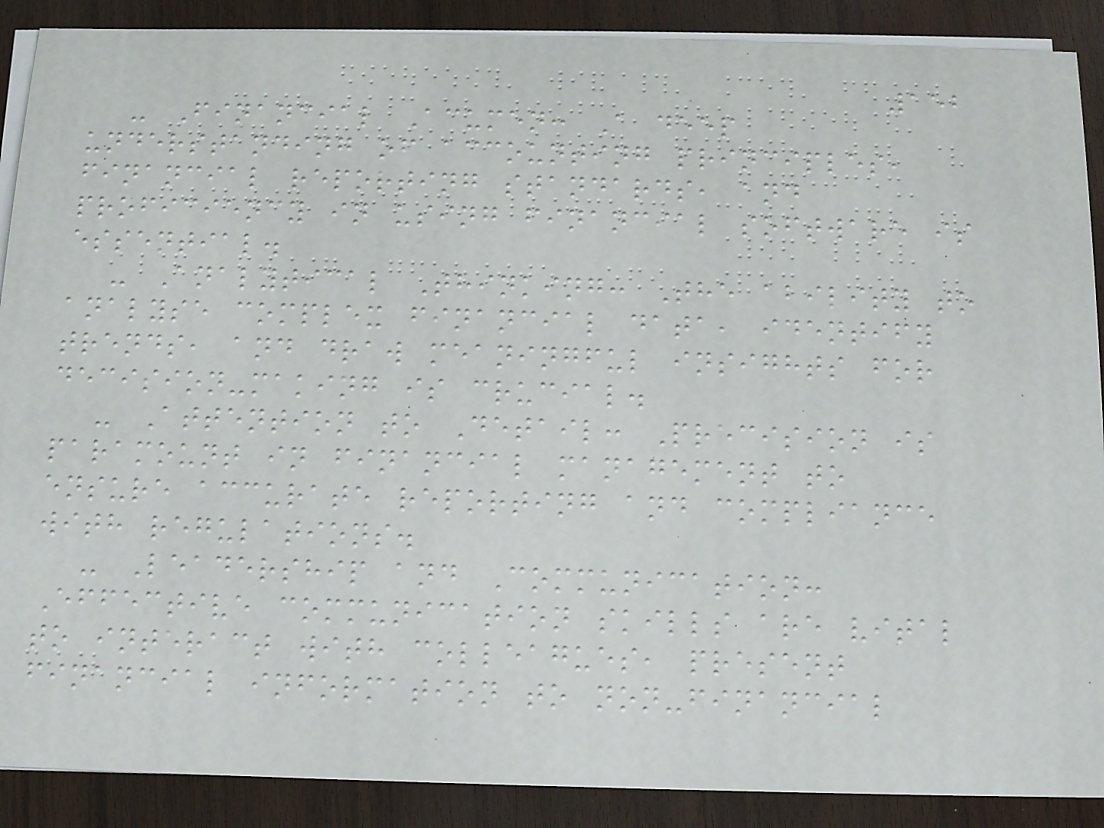152
- Financial Acumen: A deep
understanding of accounting principles,
financial reporting standards, and
proficiency in using financial software is
essential.
- Analytical Thinking: The ability to
analyse complex financial data, identify
trends, and draw meaningful insights for
decision-making is crucial.
- Attention to Detail: Precision is
paramount in financial management to
ensure accurate reporting and compliance
with regulations.
- Leadership and Communication:
Effective communication skills are vital
to interact with colleagues, present
financial information to non-financial
